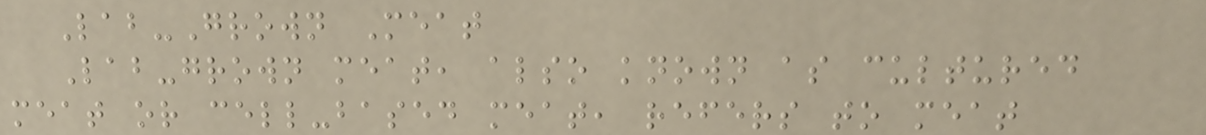Lab-Grown Meat
Lab-grown meat, also known as cultured
meat or cell-based meat, refers to meat
